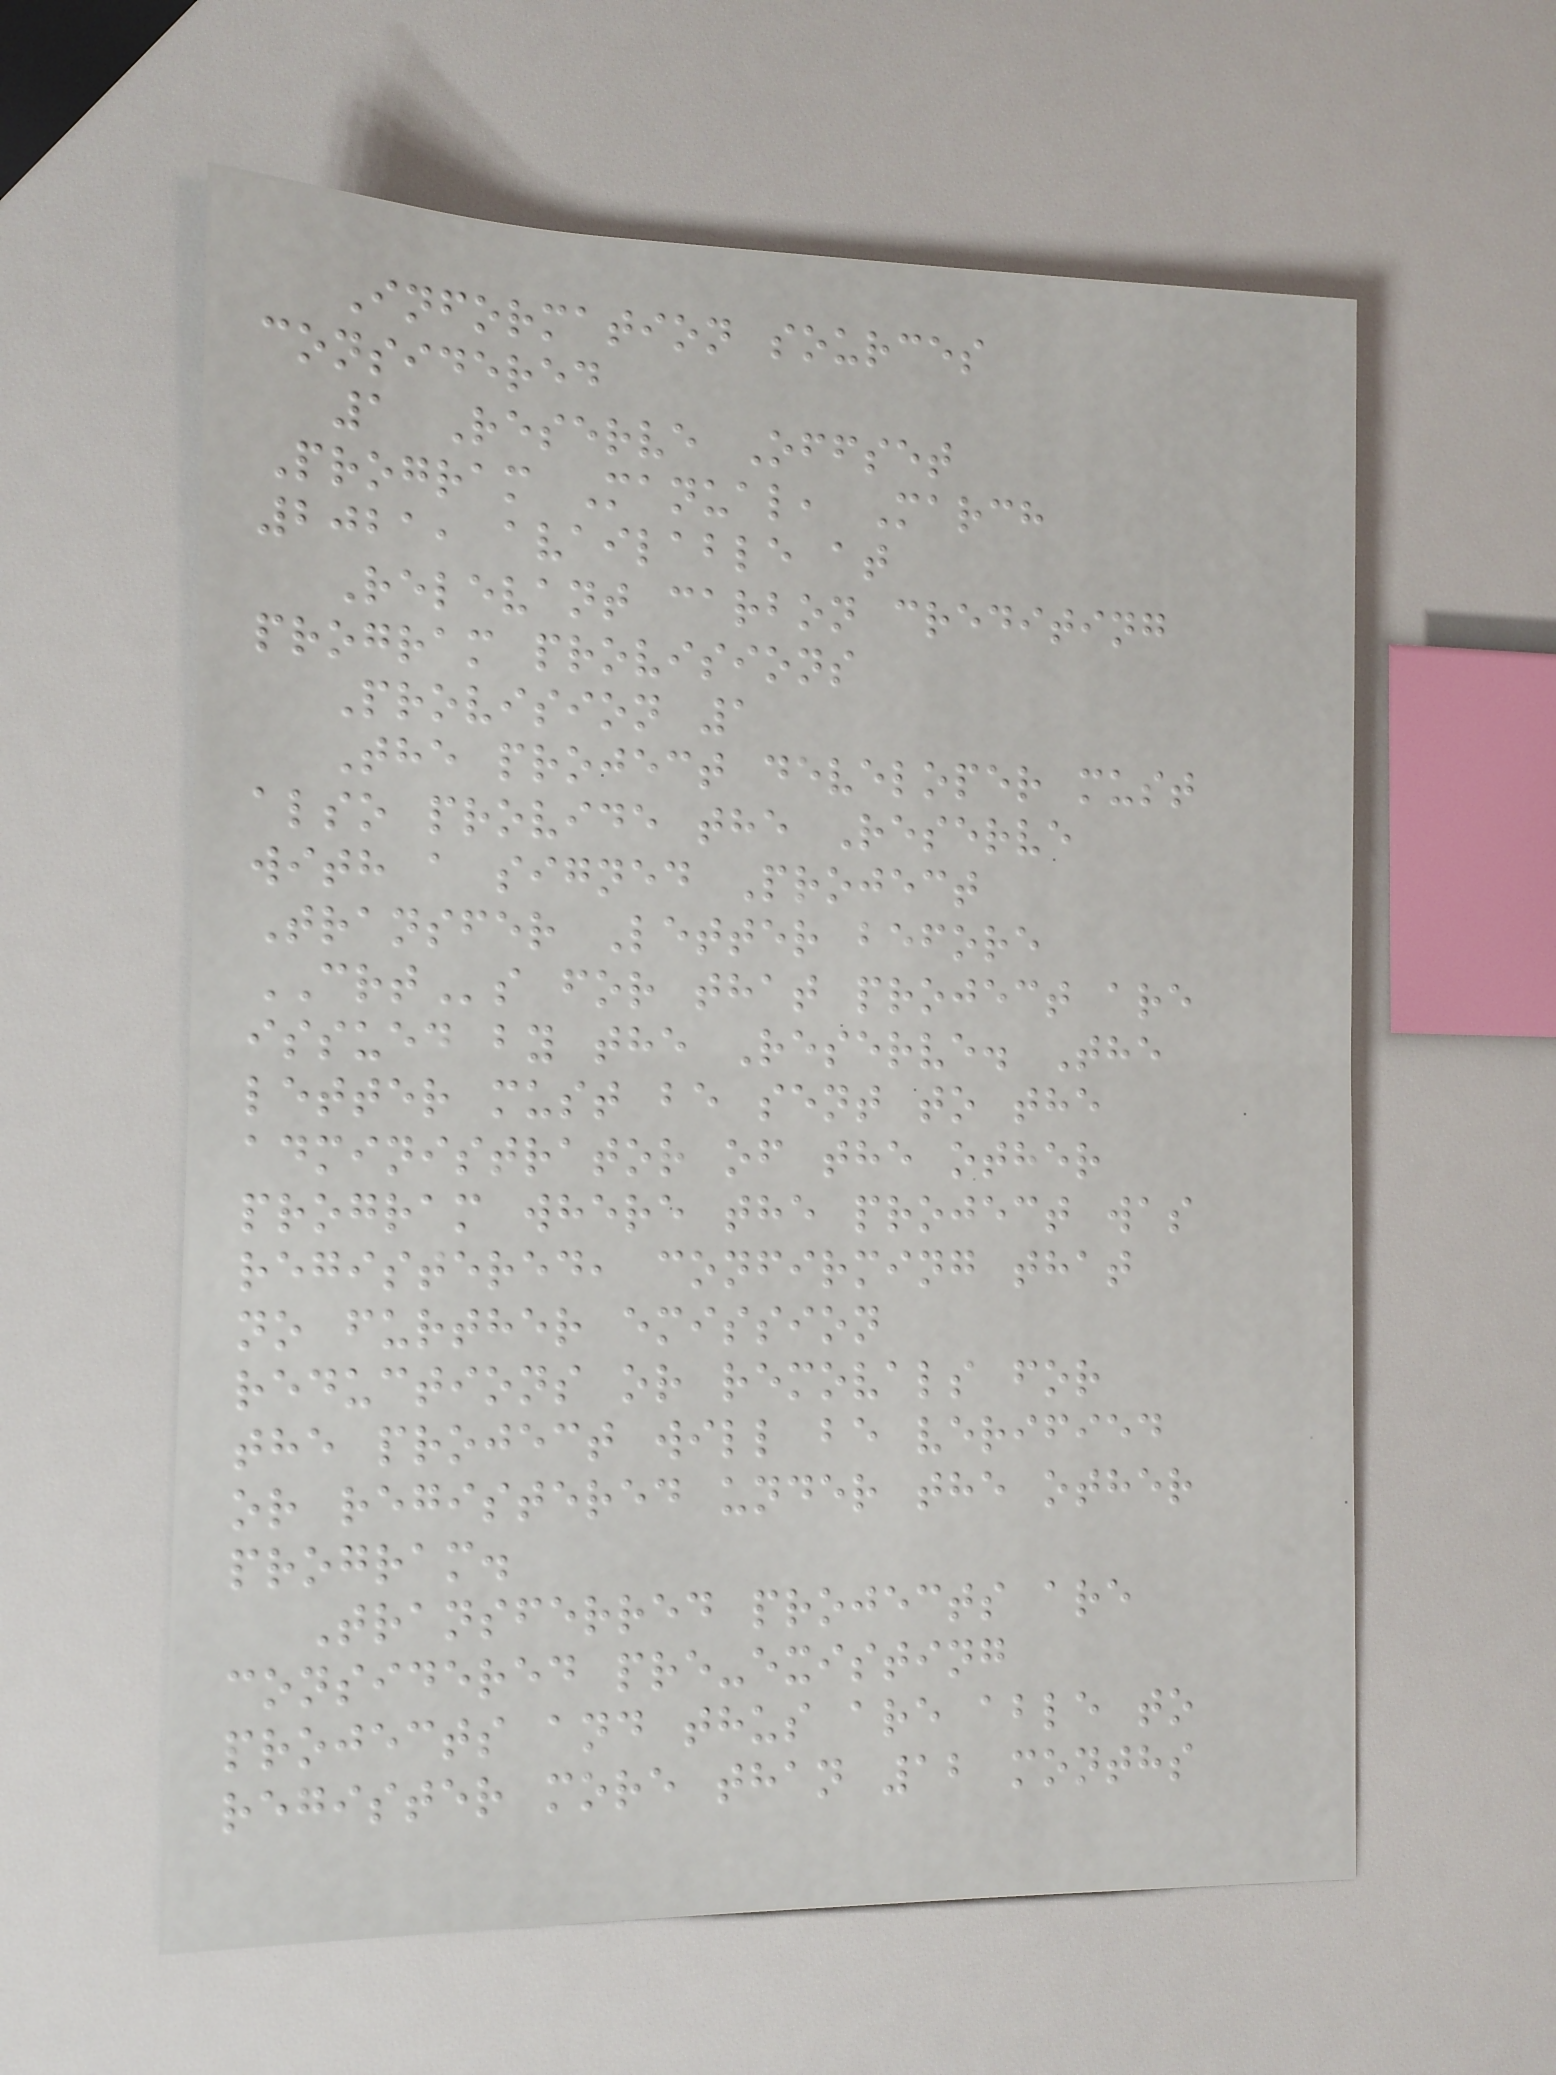Information sources
considered
1 Reserve Offset
Program Manual, March
2021, available at
Relevant carbon crediting
program provisions
Provision 1
The project developer must
also provide the Reserve
with a signed Project
Transfer Letter before
CRTs for that project are
issued by the Reserve. The
letter must be sent to the
administrator of the other
program where the project was
registered, confirming that
no further emission
reductions or removals for
the project will be verified
or registered under the other
program.
Transferred projects are
considered pre-existing
projects and thus are able to
register more than 12 months
